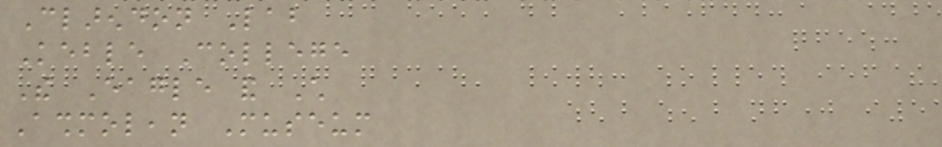Clarendon Lab
Keble College
The Eagle and Child
Ashmolean Museum
